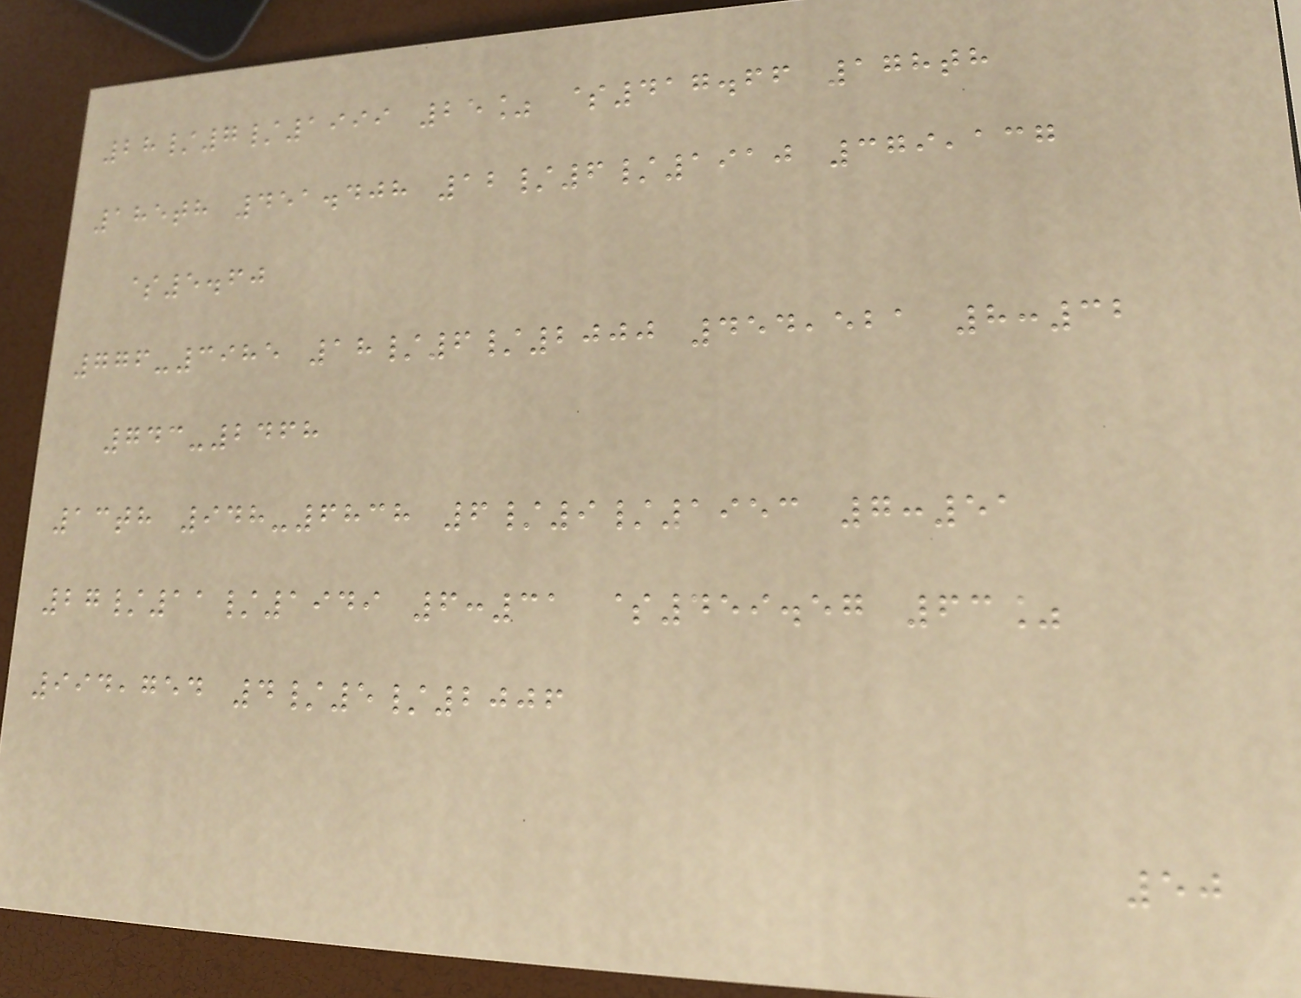28/7/1999 25% $417.66 178th
185th 451.408 12/6/1910 379,137
$5.60
776-3985 18/6/2000 454,521 8:32
743-2468
13th 948-6838 6/9/1953 7:51
27/11/1949 6:31 $459.57 63%
994,754 4/5/2006
50
